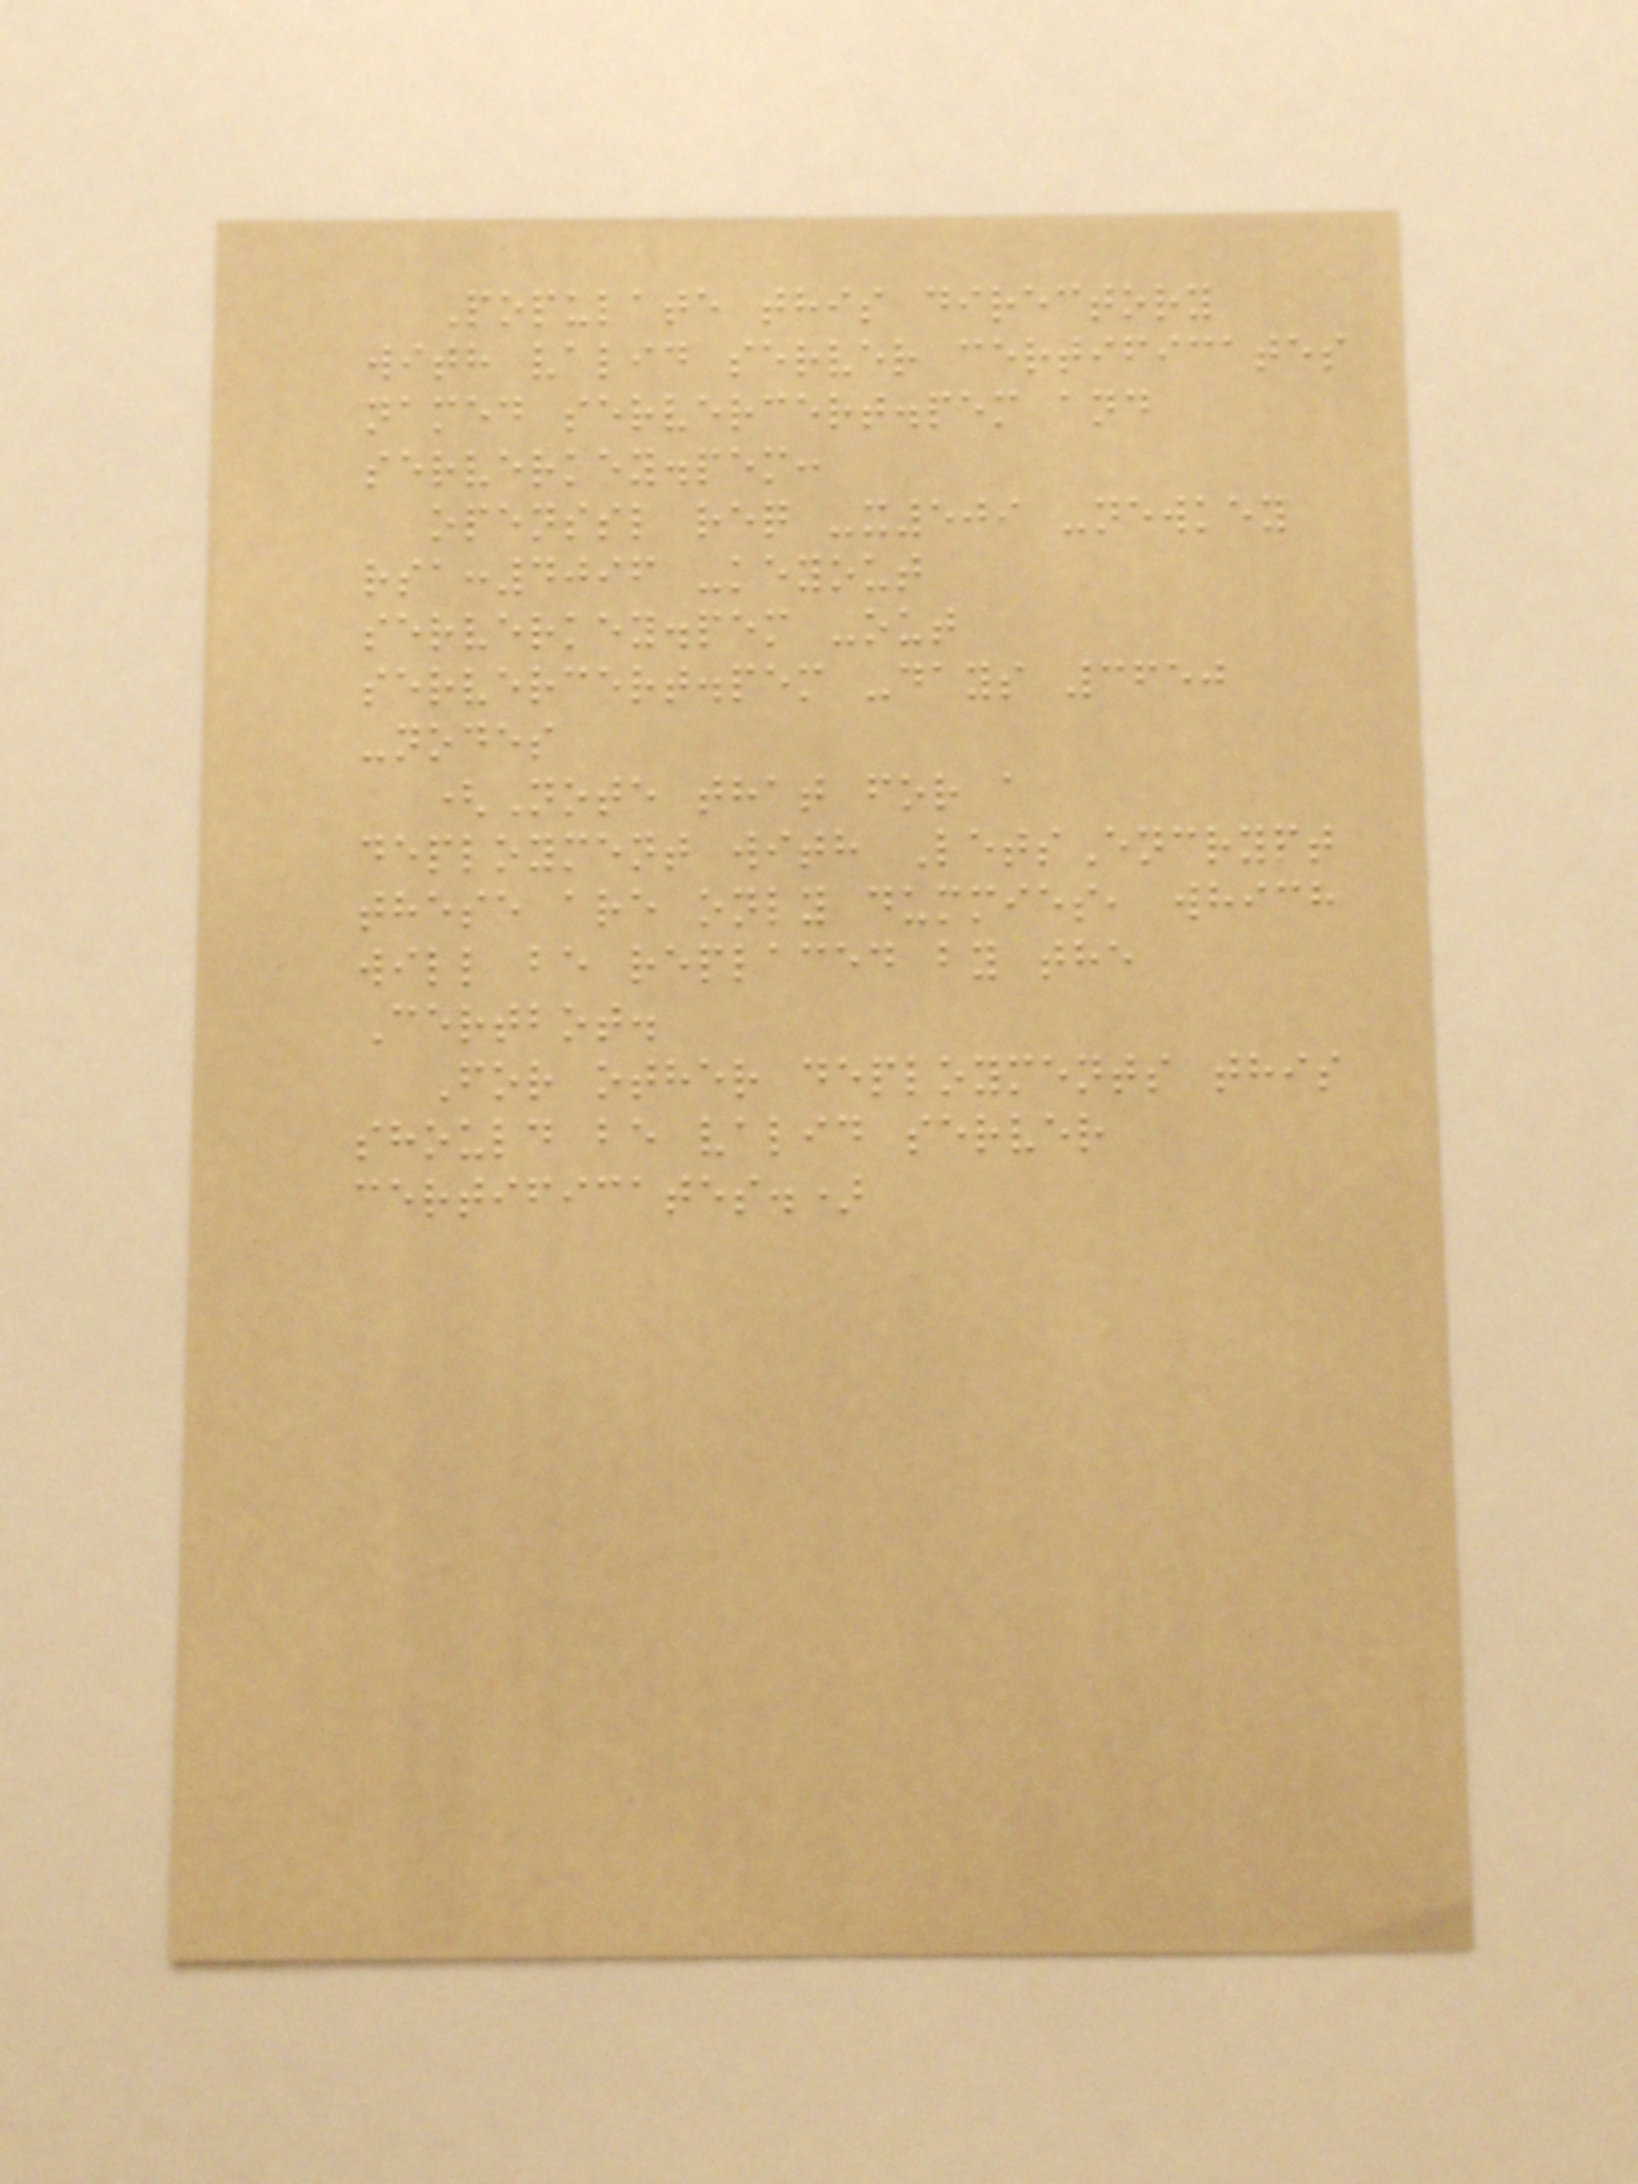Populate this directory
with valid server certificates
named servercert.pem and
serverkey.pem:
openssl req -x509 -newkey
rsa:4096 -keyout
serverkey.pem -out
servercert.pem -days 3650
-nodes
(Note that for a
deployment with LetsEncrypt
these are only dummies, which
will be replaced by the
Certbot.
For other deployments this
should be valid server
certificates.)
